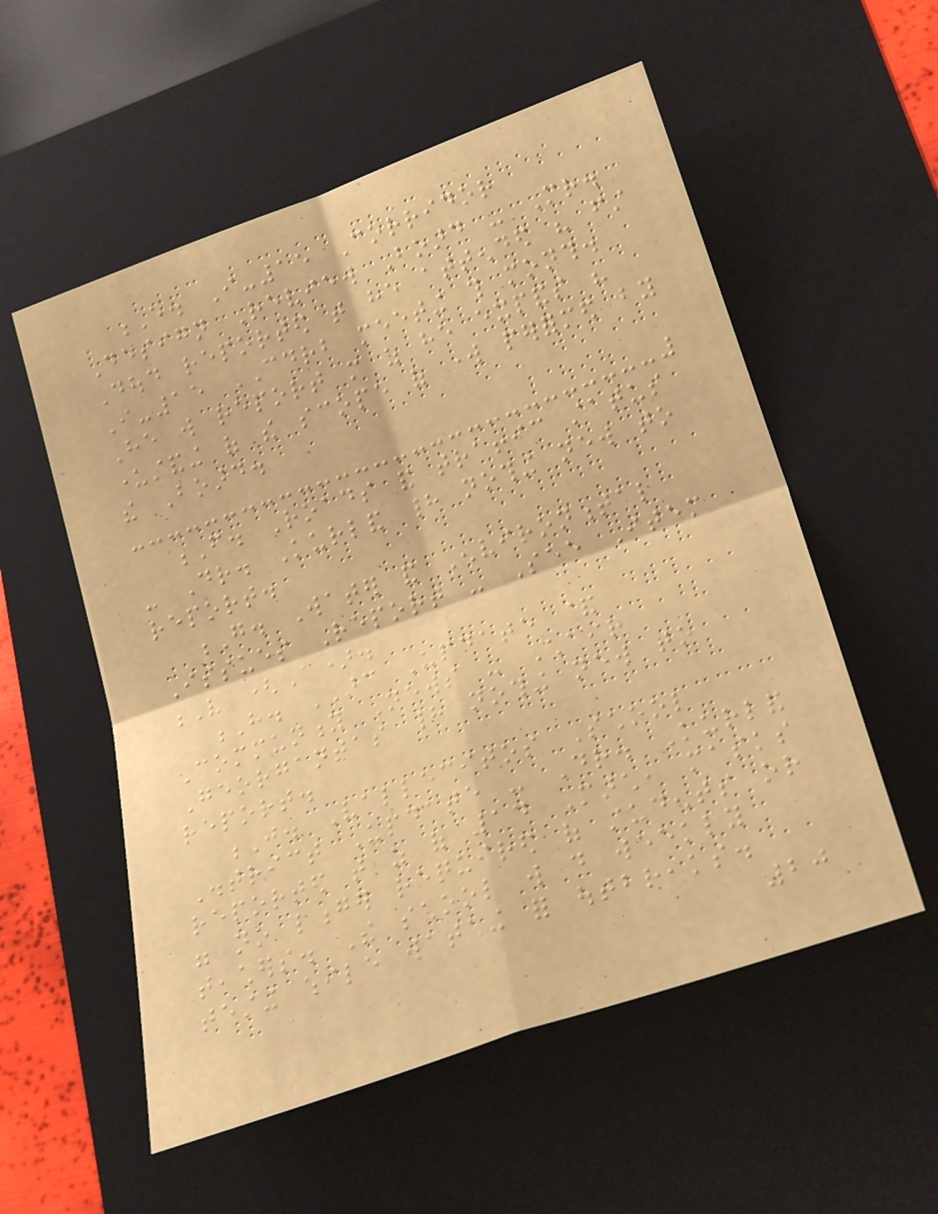E. I-15 Corridor
Design Review Board - Mr.
Doud reported that he attended his first
I-15 CDRB meeting this month.
He will report more as he expands his
understanding of the scope of work performed by
the Board.
F. Roads and traffic status
- Dr. Kurland had nothing new to
report.
G. Water and Environmental
Issues Report - See Item
V (A).
H. ARC Update &
Community News - Chair
Georgantas had nothing new to
report.
J. Vallecitos School
District Update - Dr. Kurland
reported that as of 14 March, masks
were no longer required of students or
teachers. The school will do weekly
testing while watching for outbreaks.
20
